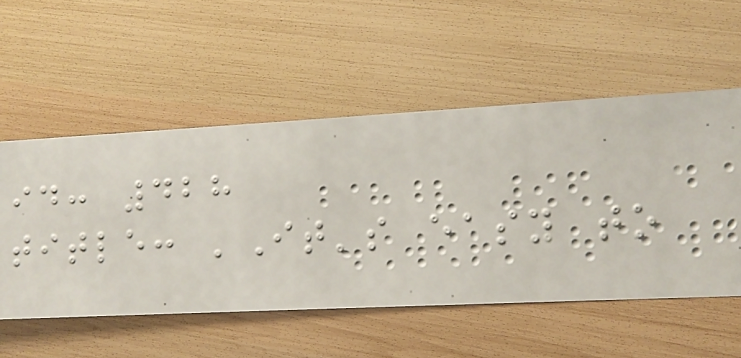id: 428
title: 'It's easy to
